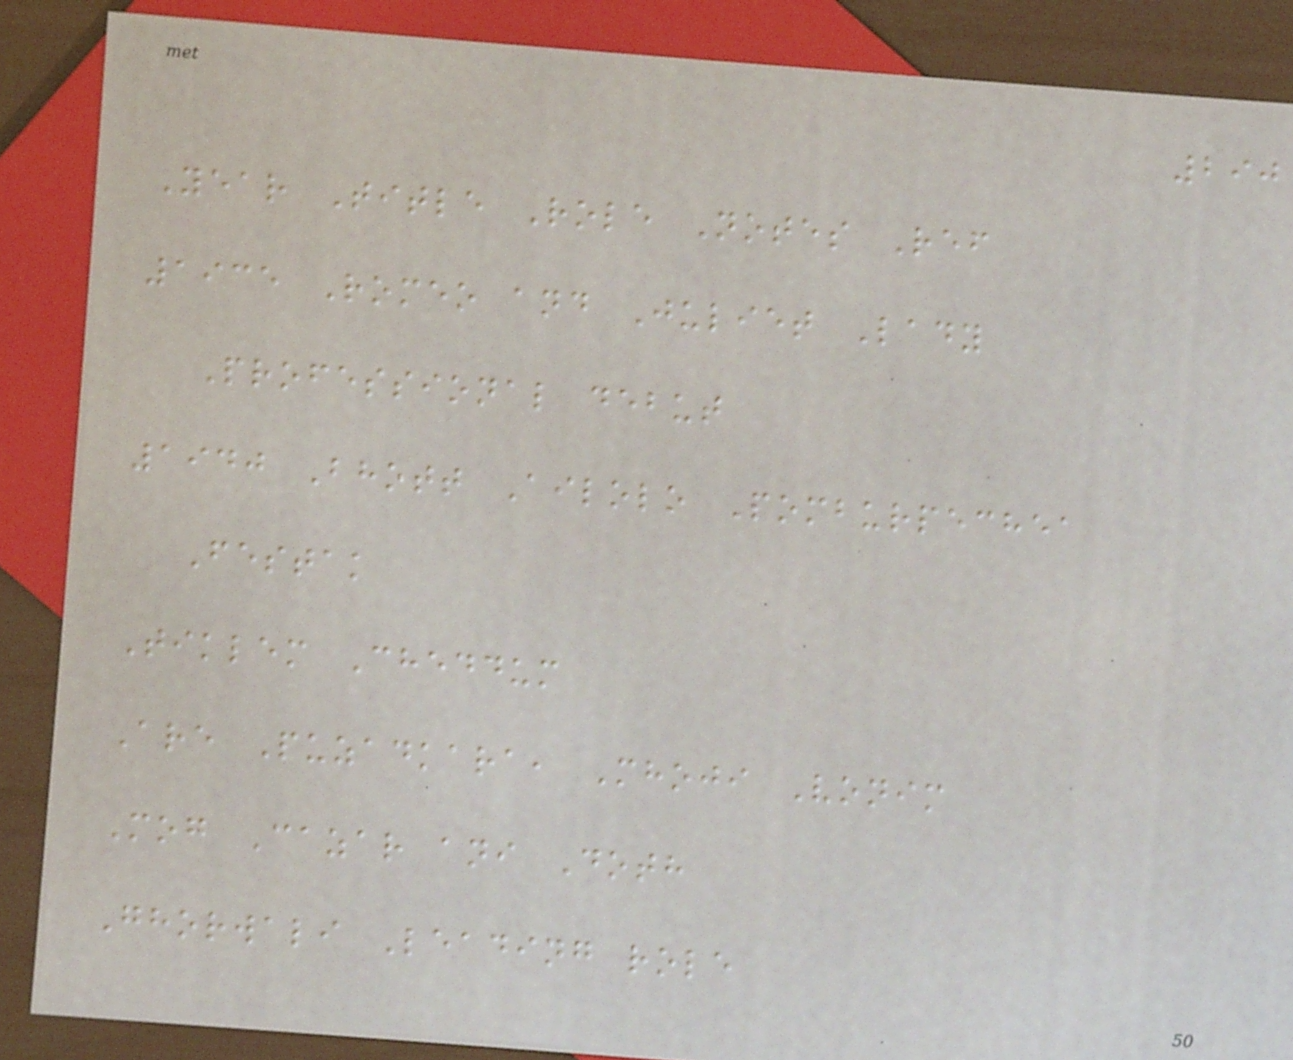290
Year Title Role Notes Ref
1935 Romeo and Juliet Lady
Professional debut
1940 Bhott Ailolo Pomburpechea
Festak
Tiklem Cheddum
Are Puzadkara, Mhoji Vonim
Mog Cazar ani Doth
Ghorwali Leading role
